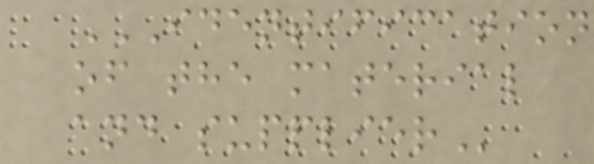IDENTIFICATION
OF THE MATERIAL
AND SUPPLIER
